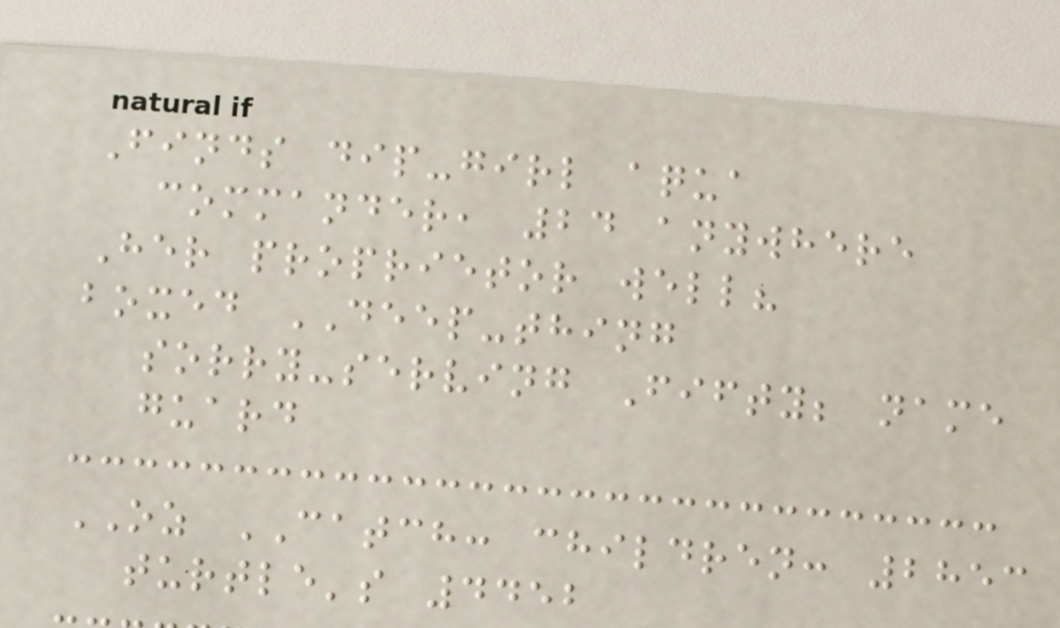Finds dip-girl aqua
commander, 24 anywhere
Her proprietor well?
boxed DEEP-thing
sorry-serving Fifty; name
guard
OZ CATCH: children: 2853
turtle's 4452
